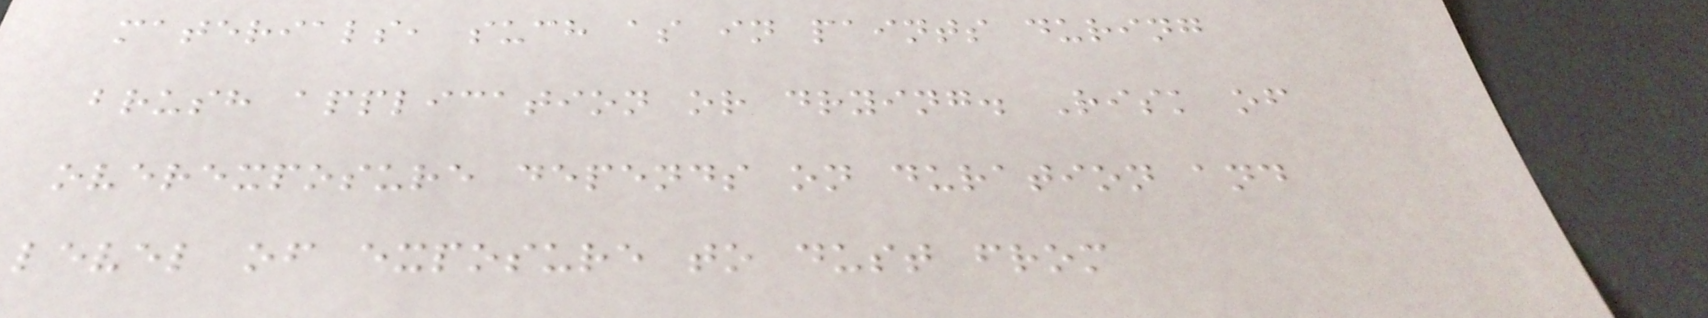materials, such as in paints during
brush application or drying. Risk of
overexposure depends on duration and
level of exposure to dust from
